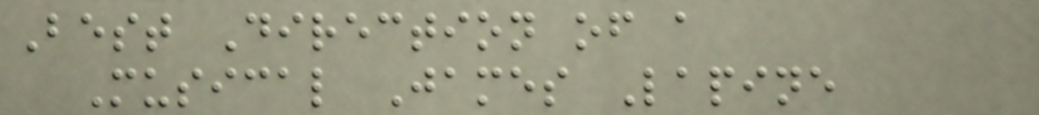Best Direction of a
Musical James Lapine
